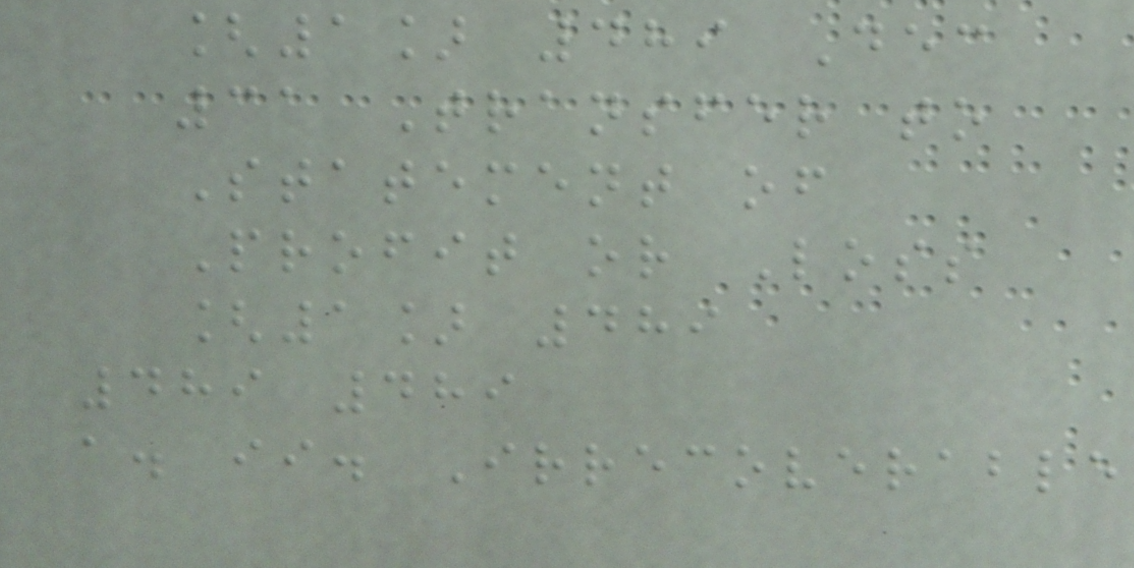[1] 489 Dec
31 Transfer to
Statement of
Profit or Loss
[1] 489
489 489
a. ii. Irrecoverable
